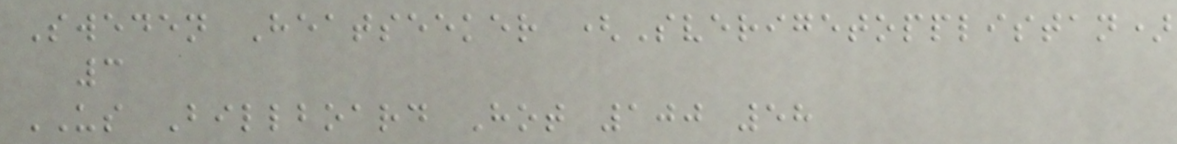Sweden Heatseeker (Sverigetopplistan)
3
US Billboard Hot 100 58
